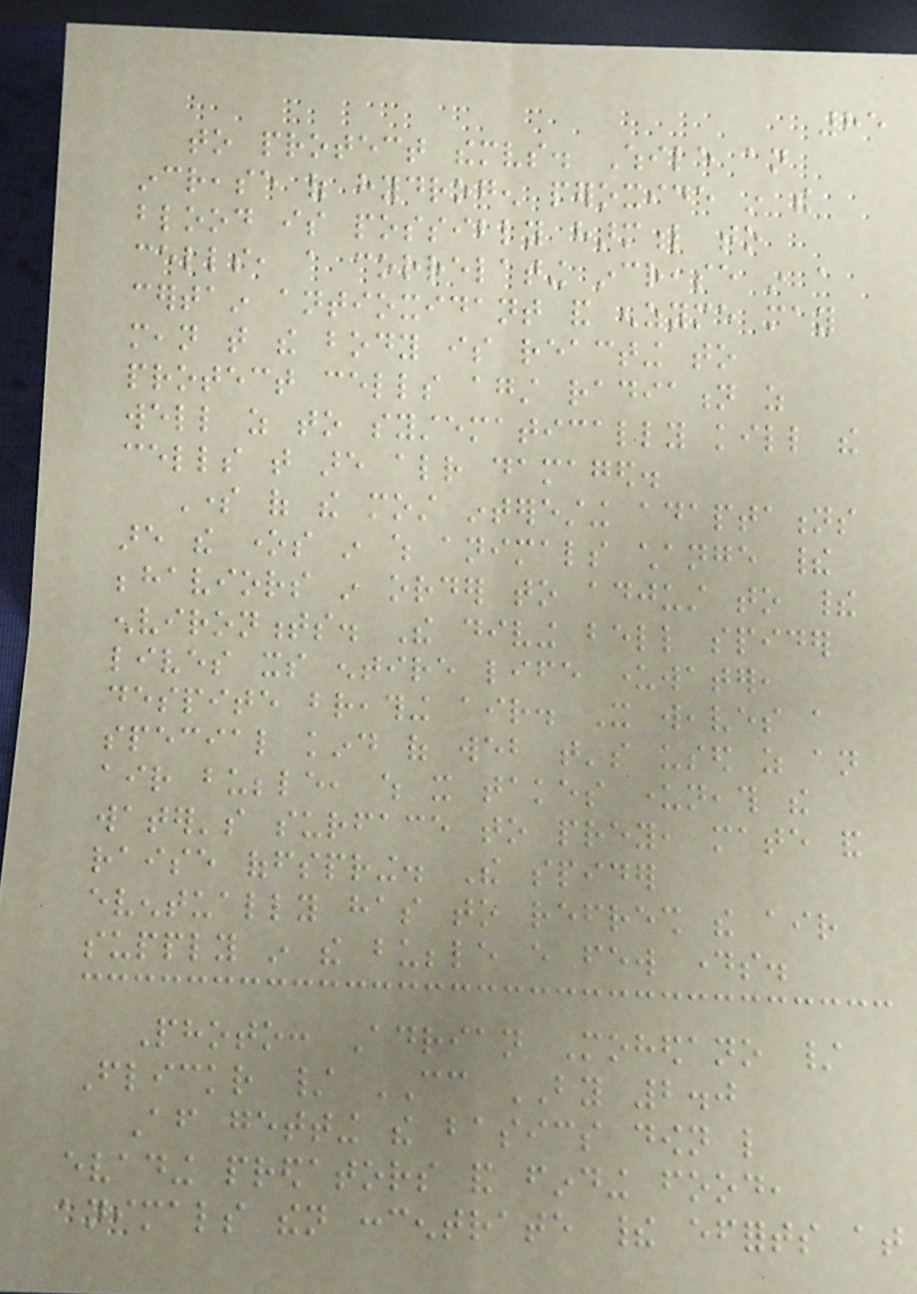85
to protect themselves. While an
increase of hydrogen peroxide in the
blood is possibly harmful to
cells, a correlating increase in a
certain antioxidant and enzyme may
mean that the body is reacting to
protect cells against radiation as
well as to systematically kill the
cells that are already damaged.
Some of the most interesting adaptations
are the ones in which animals change their
behaviors in order to adjust to their
environments. The diving bell spider
lives its entire life underwater,
despite breathing air. It weaves a
special kind of web that's used as an
air bubble, which it takes underneath the
water's surface to prey, mate and
raise offspring. The spider
eventually has to refresh the air
supply in the bubble every few days.
Photo: Adrian Mohedano /
Flickr / CC BY 2.0
After getting the basics down like
evading predators and finding food,
animals then concentrate their efforts at
